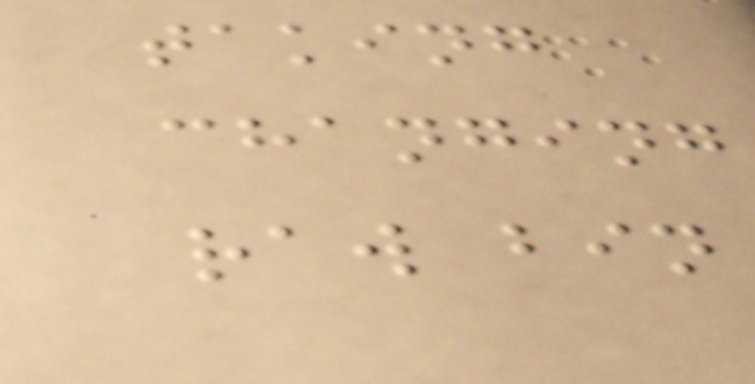taking
changing
raw bin
